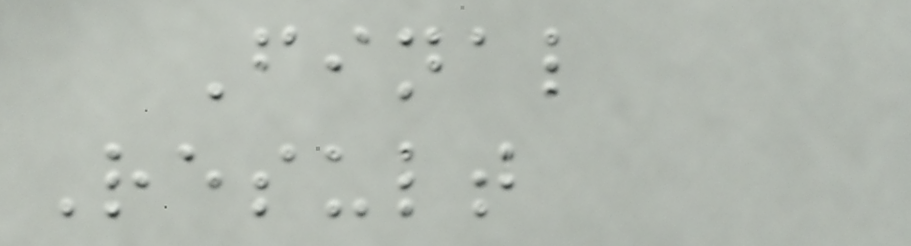Final
Result
